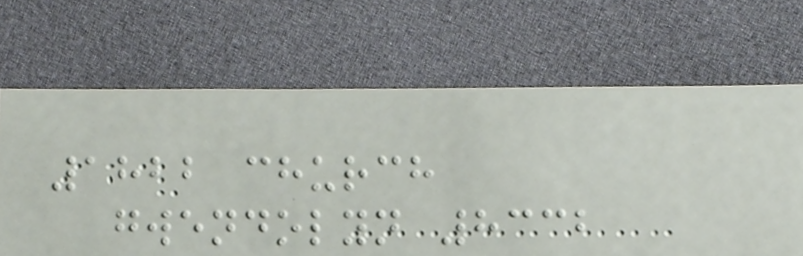1822 church
gwendolyn 8332
